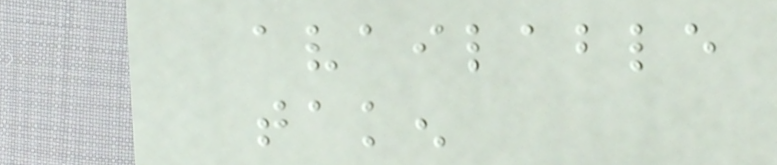available
taken
